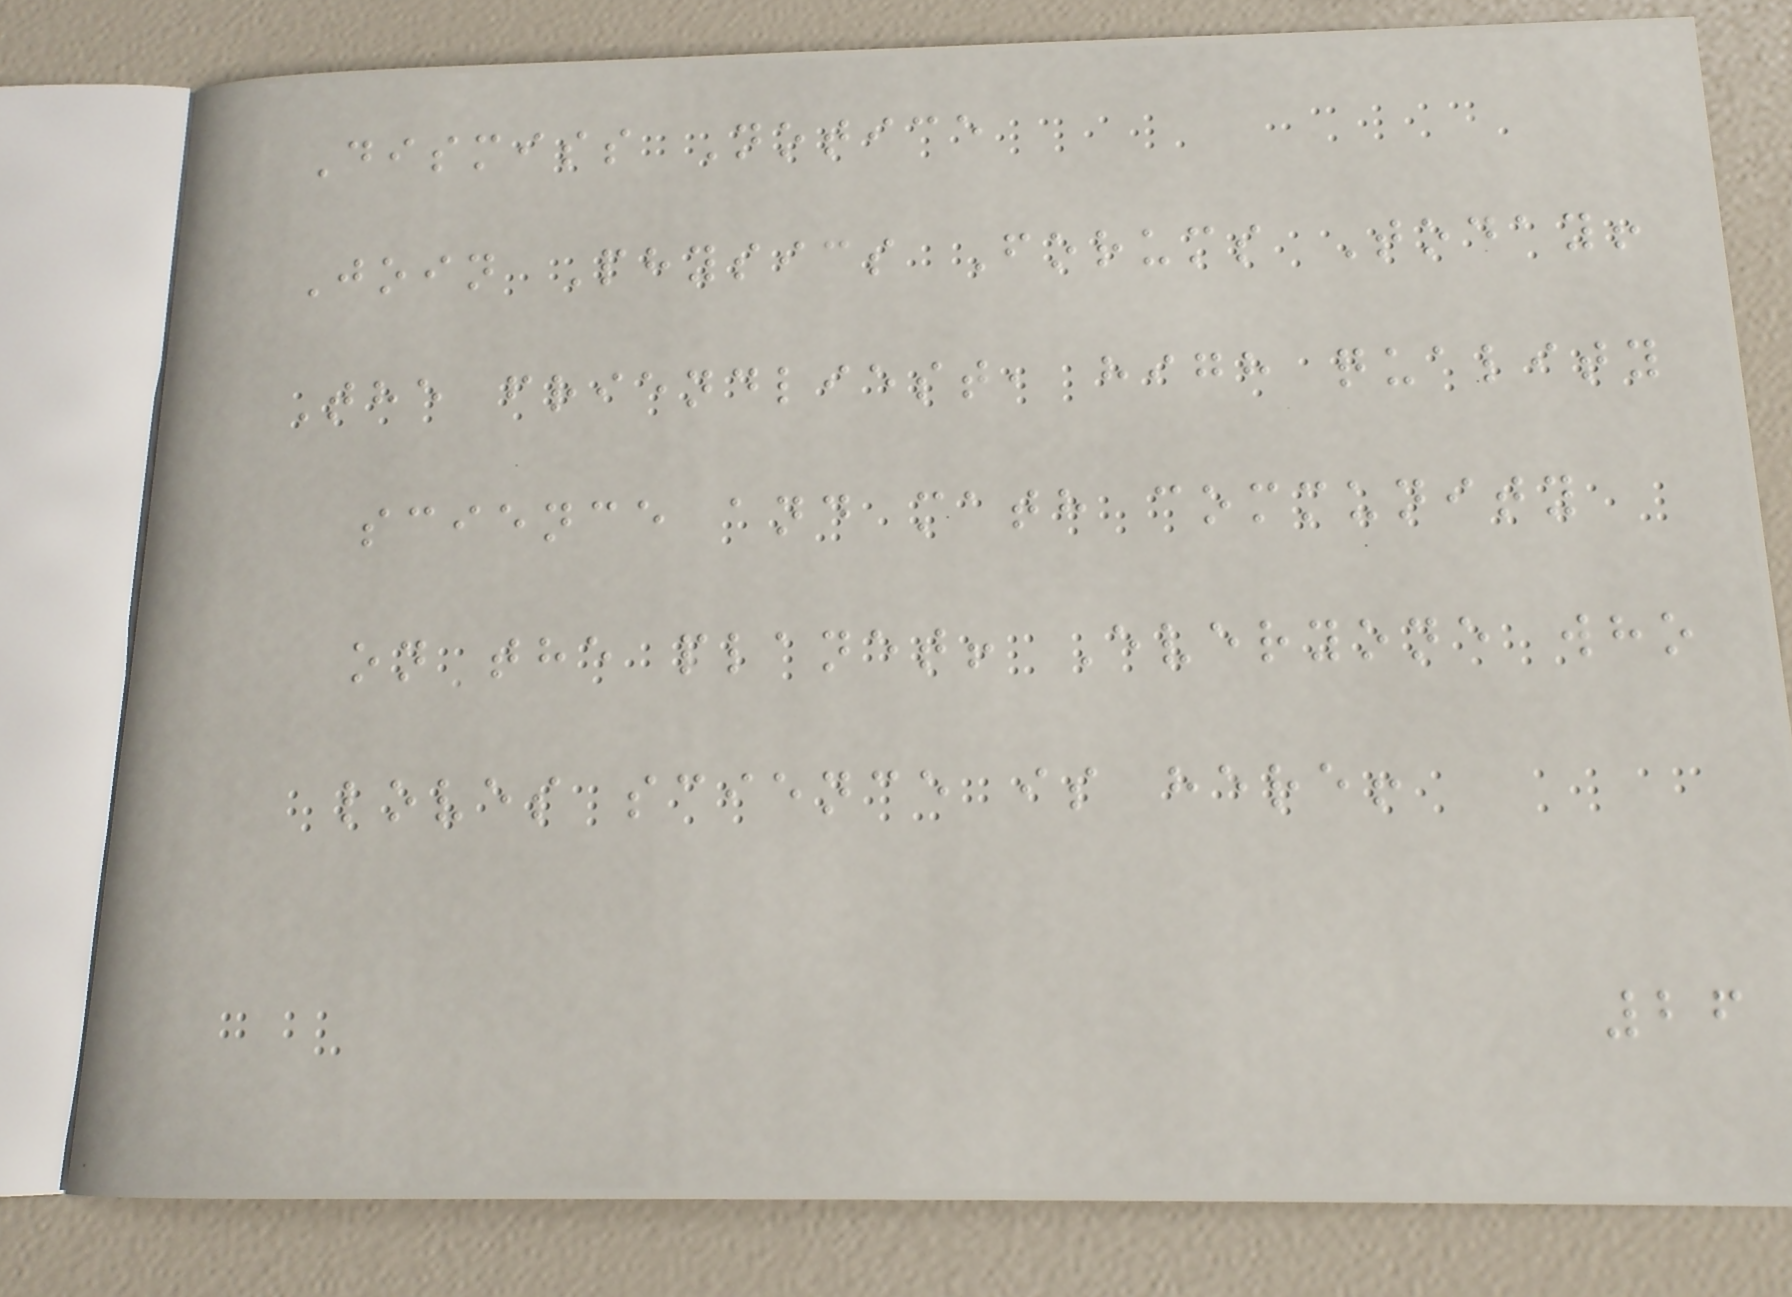Dismiss Notice
Join Physics Forums Today!
The friendliest, high quality
science and math community
on the planet! Everyone who
loves science is here!
26
